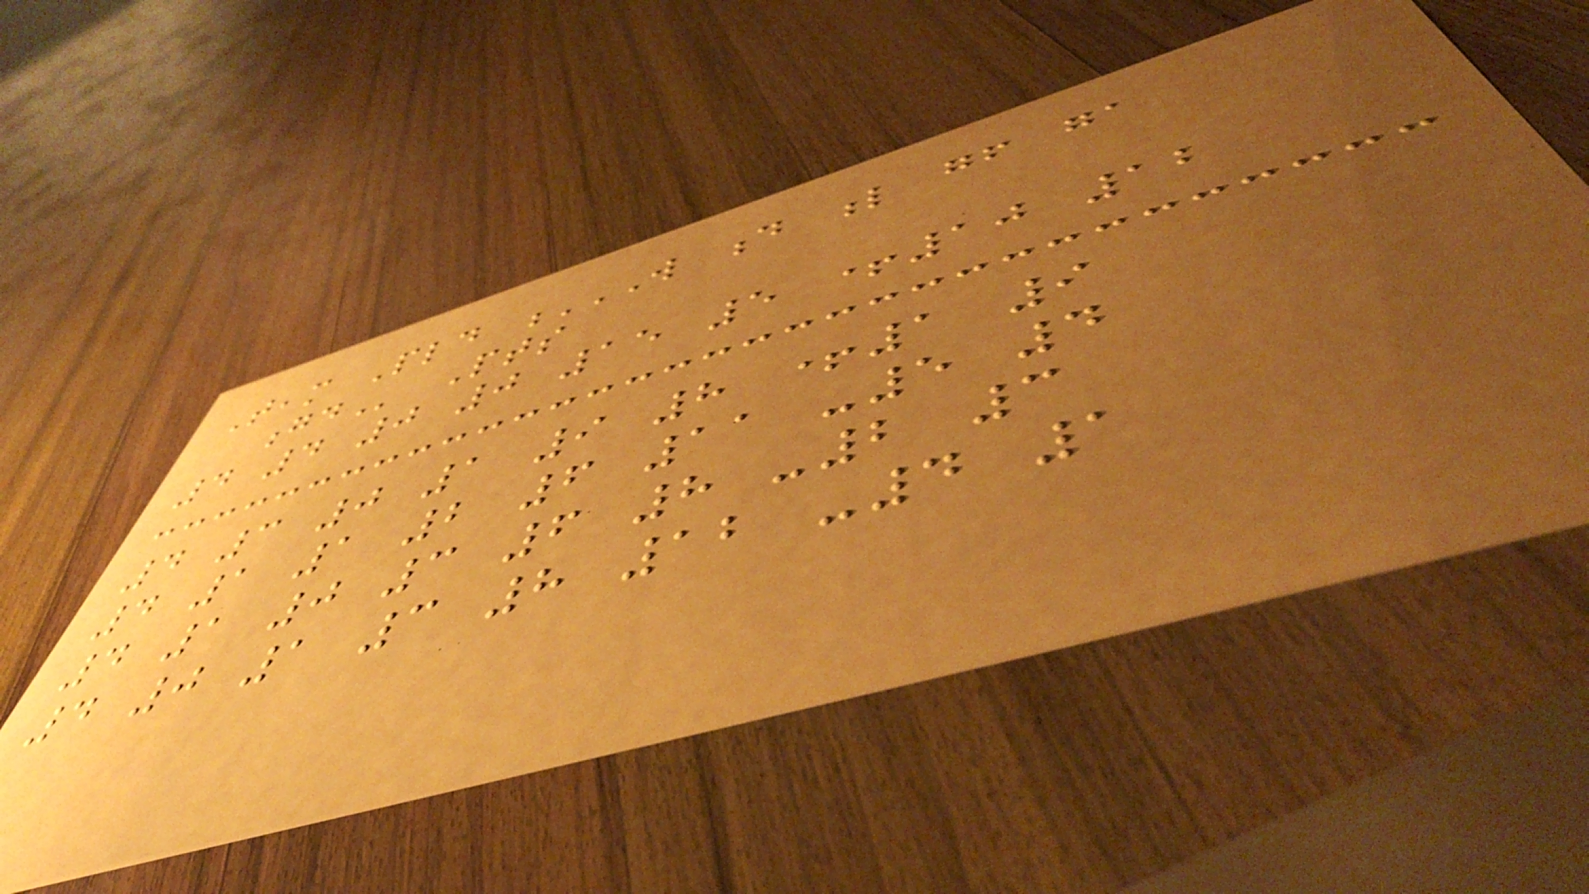Team Pld W D L GF GA
GD Pts
4 4 0 0 15 5 +10 12
4 3 0 1 9 8 +1 9
4 1 1 2 6 11 -5 4
4 1 0 3 6 8 -2 3
4 0 1 3 8 12 -4 1
